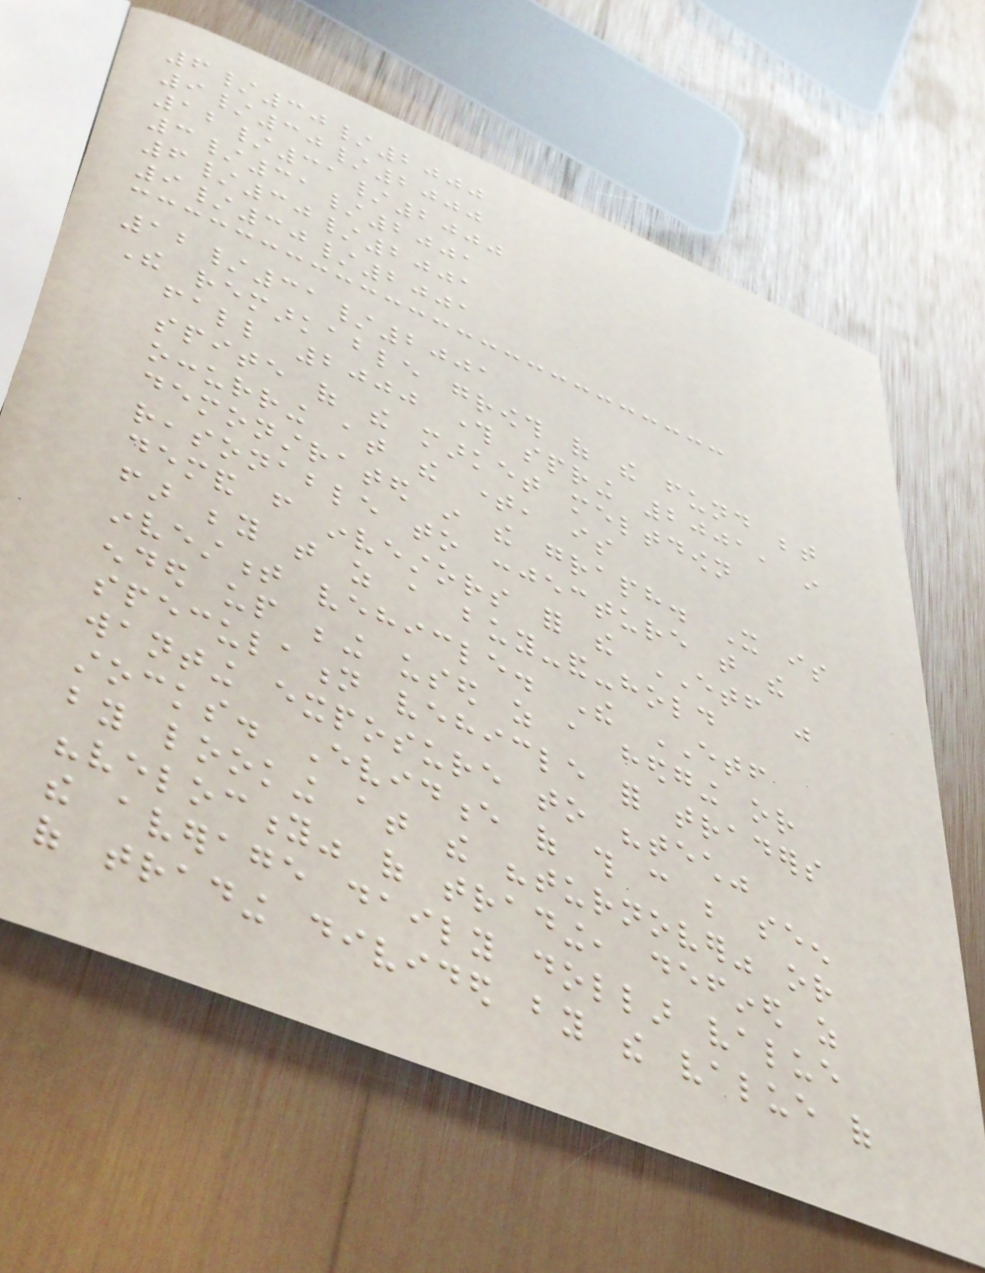6/30/2000
9/30/2000
12/31/2000
3/31/2001
6/30/2001
9/30/2001
12/31/2001
The remarkable growth of the fund between
fall 2000 through spring 2001, in
spite of the market meltdown
occurring at the time, is
demonstrated in the graph. It is
reasonable to conjecture that the
demand from investors for the ETF was
far beyond that as a buy-and-hold
investment vehicle. The ETF
ended up being used as a hedging or
speculation vehicle for traders
wanting exposure to "tech"
stocks. Evidence of this can be seen
by looking at the "turnover" or
"velocity" of trading, defined as
the average daily dollar value
of trading divided by the value of
